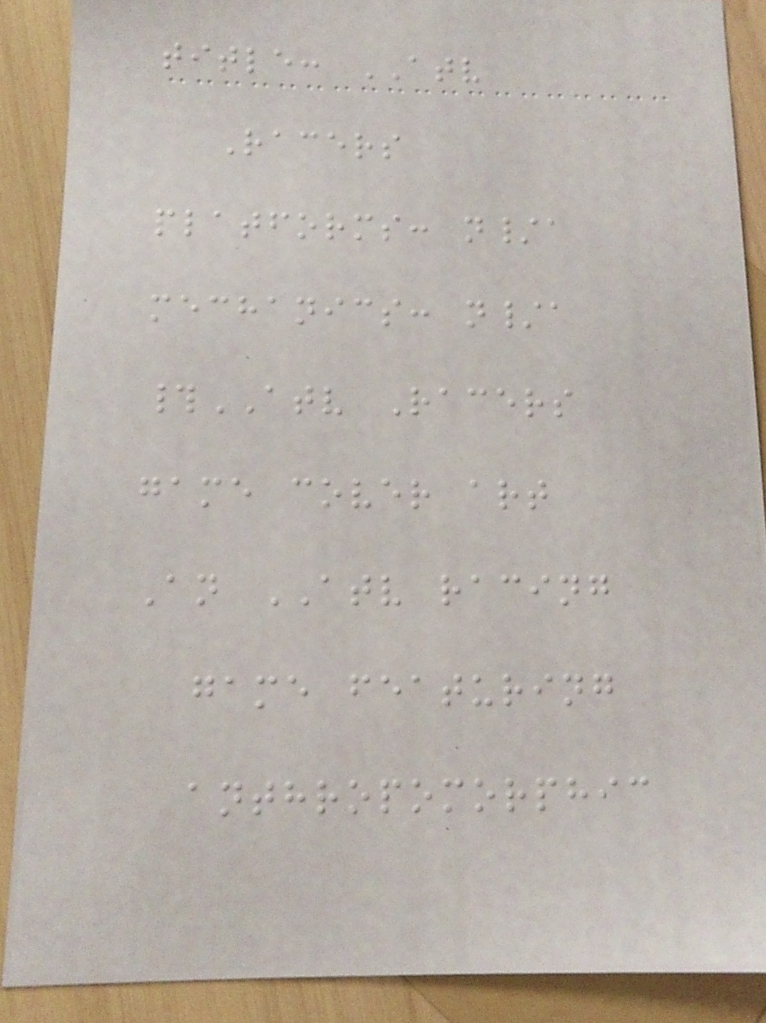title: ATV
Racers
platforms: n/a
mechanics: n/a
#ATV Racers
game cover art
An ATV racing
game featuring
anthropomorphic
